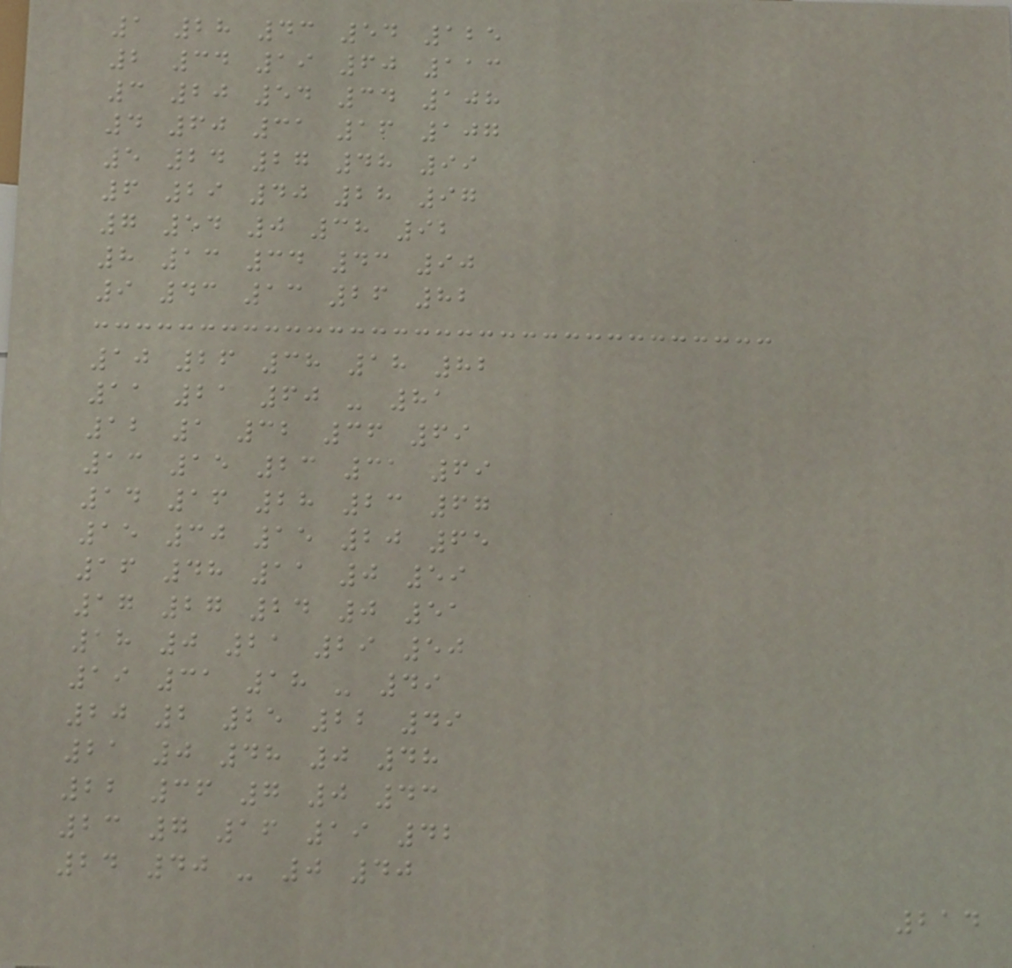1 28 43 54 125
2 34 19 60 113
3 20 54 34 108
4 60 31 16 107
5 24 27 48 99
6 29 40 28 97
7 54 0 38 92
8 13 34 43 90
9 43 13 26 82
10 26 38 18 82
11 21 60 - 81
12 1 32 36 69
13 15 23 31 69
14 16 28 23 67
15 30 15 20 65
16 48 11 0 59
17 27 24 0 51
18 0 21 29 50
19 31 18 - 49
20 2 25 22 49
21 0 48 0 48
22 36 7 0 43
23 7 16 19 42
24 40 - 0 40
214
